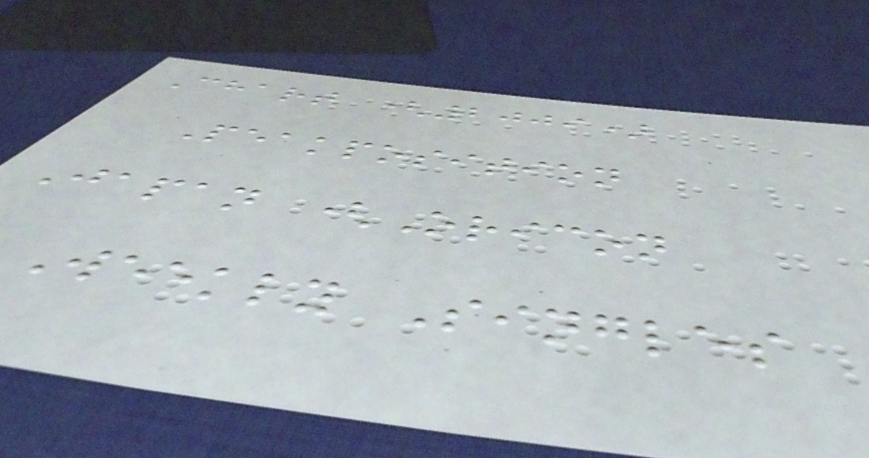Chart (2009)
Peakposition
Japan (Oricon
Weekly Singles
